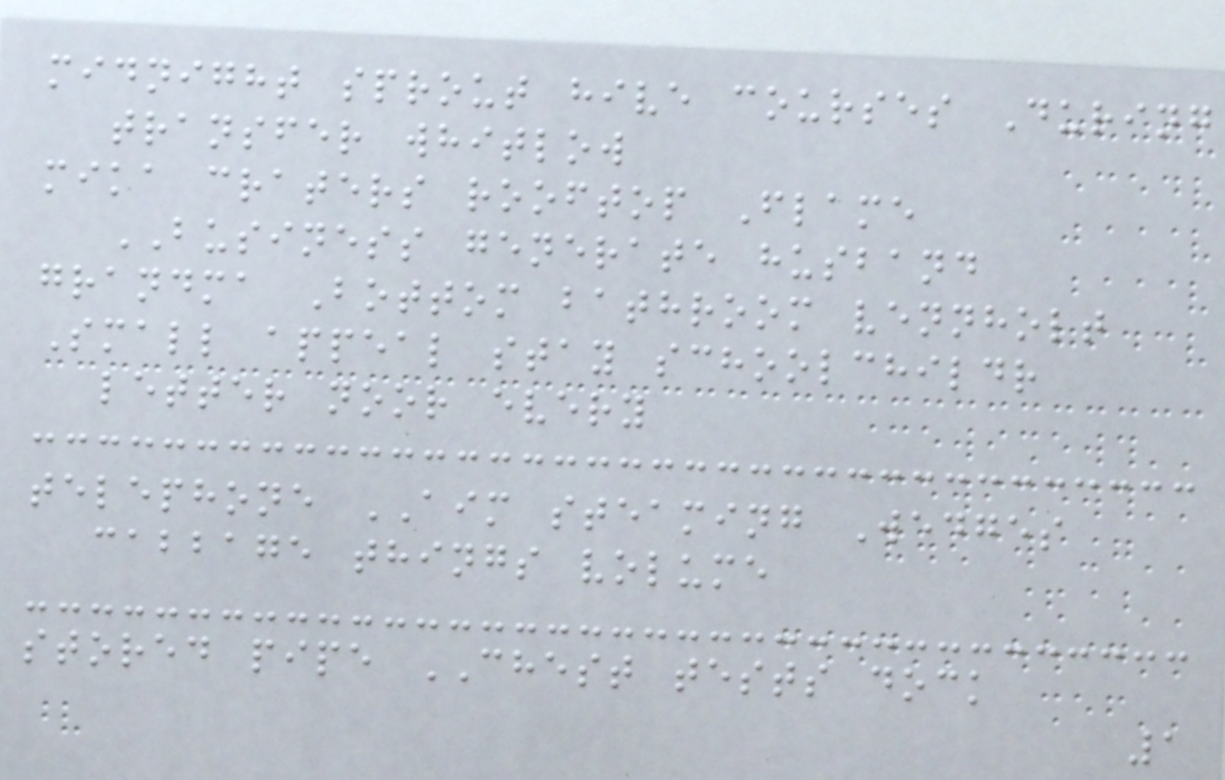midnight sprout hive courses During
transfer whitlow
mika craters rooftop Flame
BUSINESS generate husband
grandma Bottom bathroom vennholt
Small appeal stay schoolchildr
letter noor every
telephone AIM steaming Wedges
cabbage things volume
stored pipe CHEST tests dock
1
